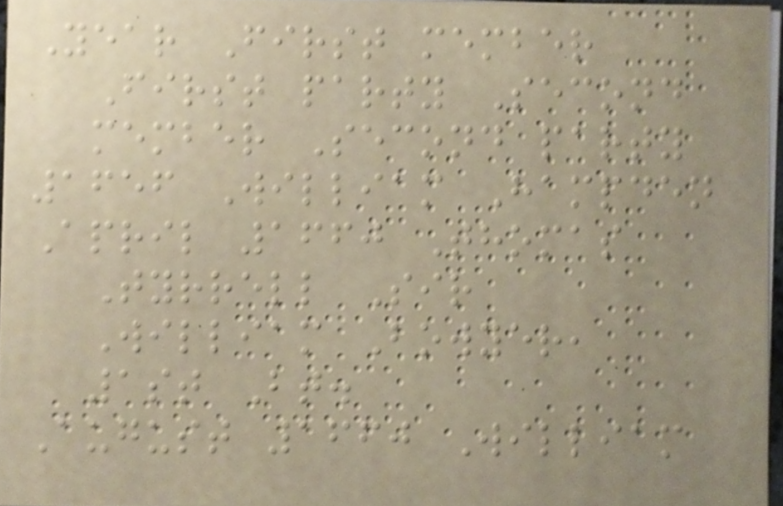Year First member
First party Second
member Second party
1656 William Hampden
April 1660 Thomas
Tyrrell Sir
William Bowyer,
1st Bt.
August 1660 William
